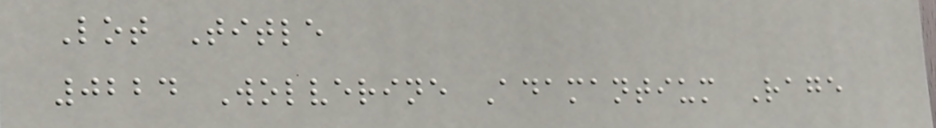Lot Title
0224 Wolverine Adamantium Rage
